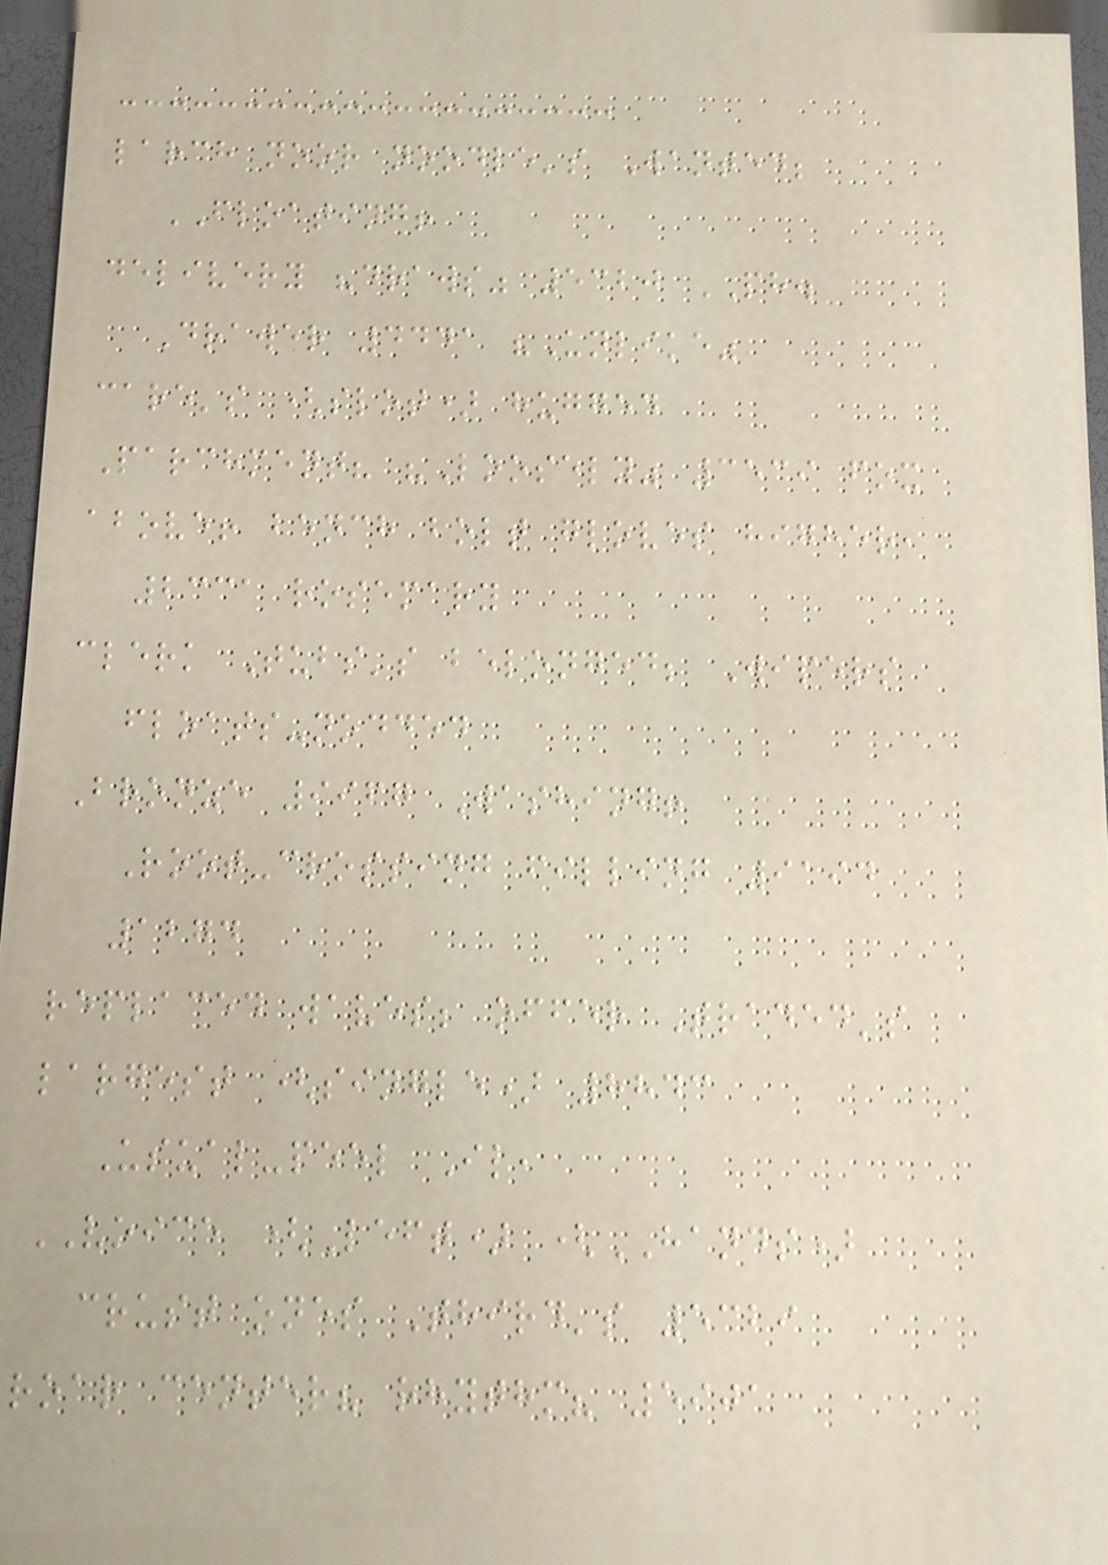larch noor noodle's Wanted;
FLOATING!
delivery "draws" 5320 PH.
Drawer 4441 "Unlike"
care's (slot) hugged
Parchment? "Loosely" 3539 fox
above! bench bolt gloves higher,
2331 rosemary
clerk Tubs's belonged; Wipers
floats-nodded
Bronze 9967 Washing!
Root-crossing filling 9194
1274
replaced waves; offer Traded's
largest (single) 8843
Usual-peel Il,
VOICE (Left) (HANDS)
crust ones Third's 5329
roar center? rhythm? 5901
